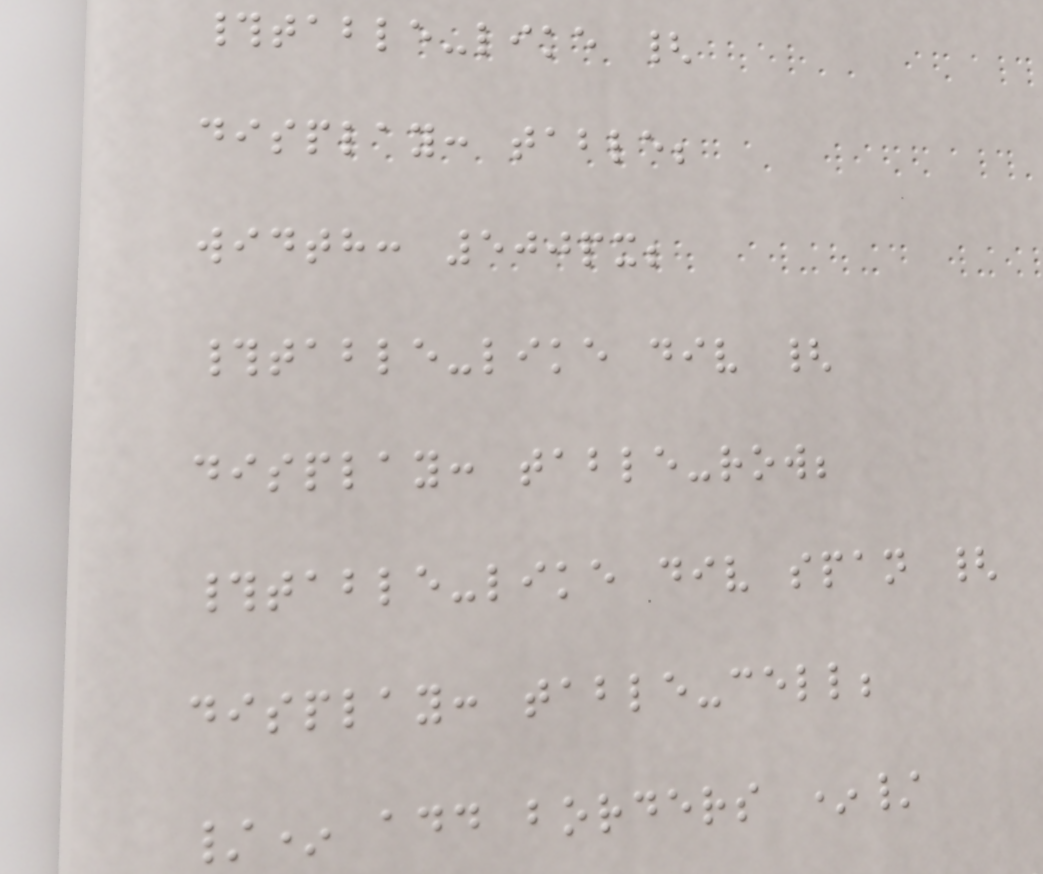#table-like {
display: table;
width: 500px;
#table-like div {
display: table-row;
#table-like div span {
display: table-cell;
/* add borders */
